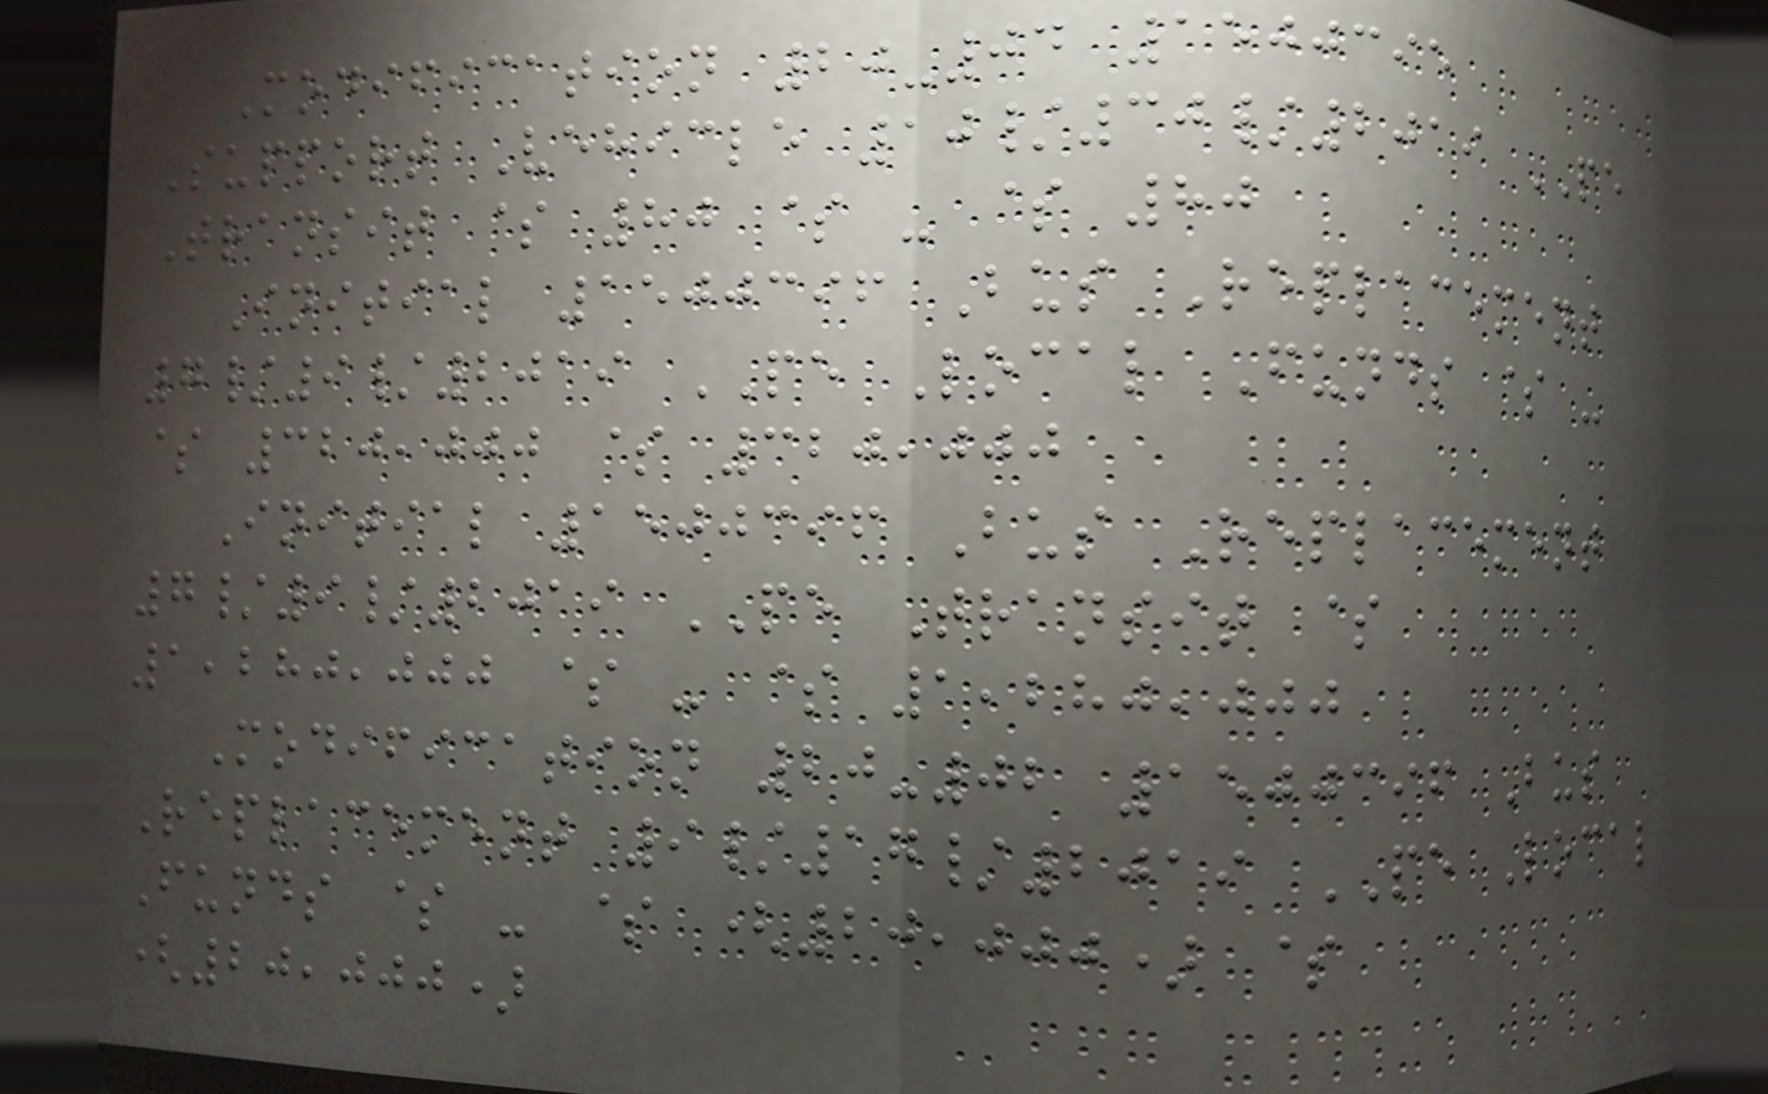Modification 20-04 1500395
Support Vehicle 10/30/2019 PE
Transit $ 80 $ - $ 80
Initial 1500396 Bus Replacement
7/9/2019 PE Local Funds $ -
$ 320,000 $ 320,000
Initial 1500396 Bus Replacement
7/9/2019 PE Transit $
1,280,000 $ - $ 1,280,000
Modification 20-02 1500396 Bus
Replacement 9/17/2019 PE Local
Funds $ - $ (20,000) $
(20,000)
